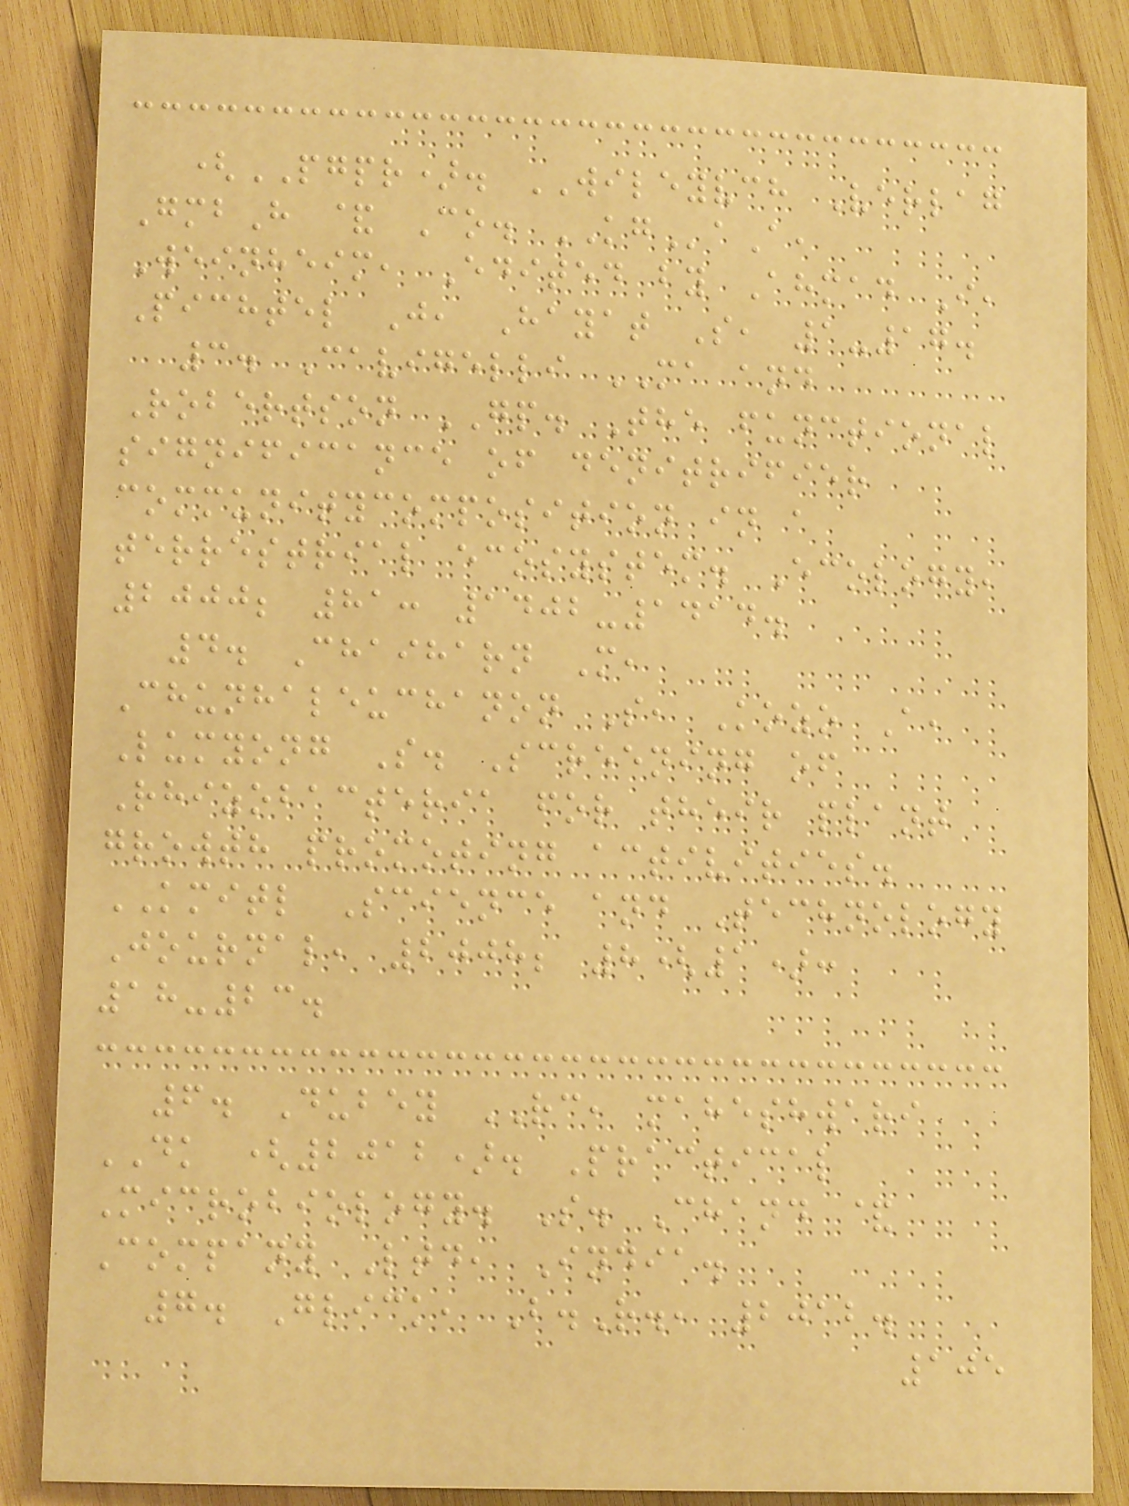(PGPR). WILEYVCH Verlag
GmbH & Co. KGaA,
Weinheim, Edited by Ahmad I,
Pichtel J, Hayat S, 1-17.
3. Cavigelli MA and
Robertson GP. The functional
significance of denitrifier
communitycomposition in a
terrestrial ecosystem. Ecology,
2000; 81: 1402-1414.
4. Chaiharn M,
Chunhaleuchanon S, Kozo A,
Lumyong S. Screening of
Rhizobacteria for their plant
growth promoting activities.
KMITL Science and Technology
Journal, 2008; 8(1):
18-23.
6. Dubey RC, maheshwari
DK (2012). Practical
Microbiology. S. Chand &
Company Ltd, India.
7. Glick, B.R., 2012.
105
